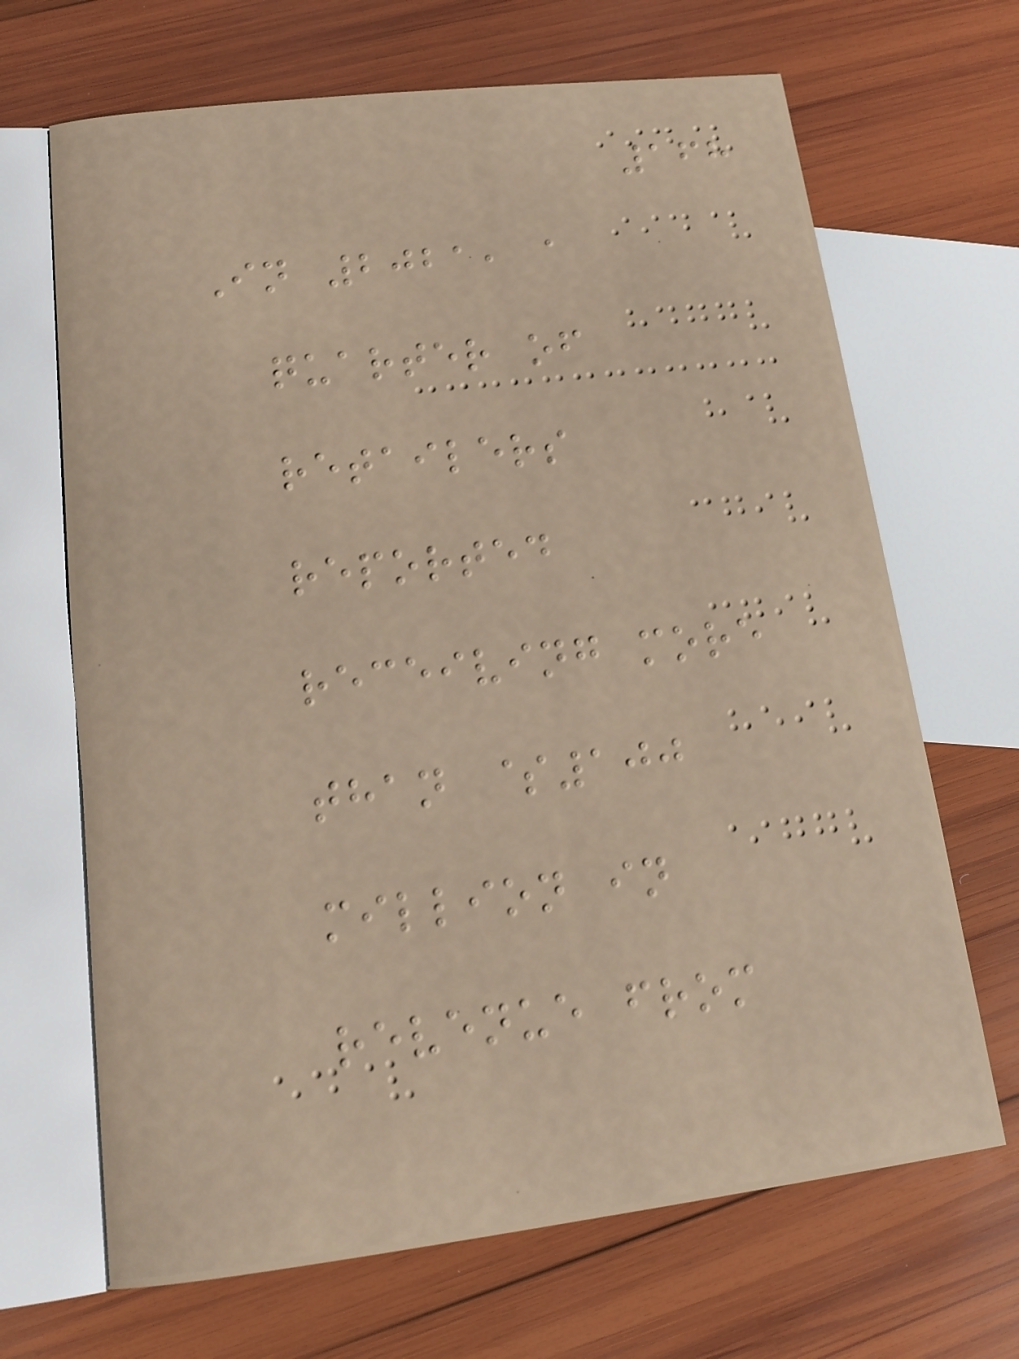168
In 2021, a
quarter of
retailers
reported
receiving more
than $100
million in
revenue from
